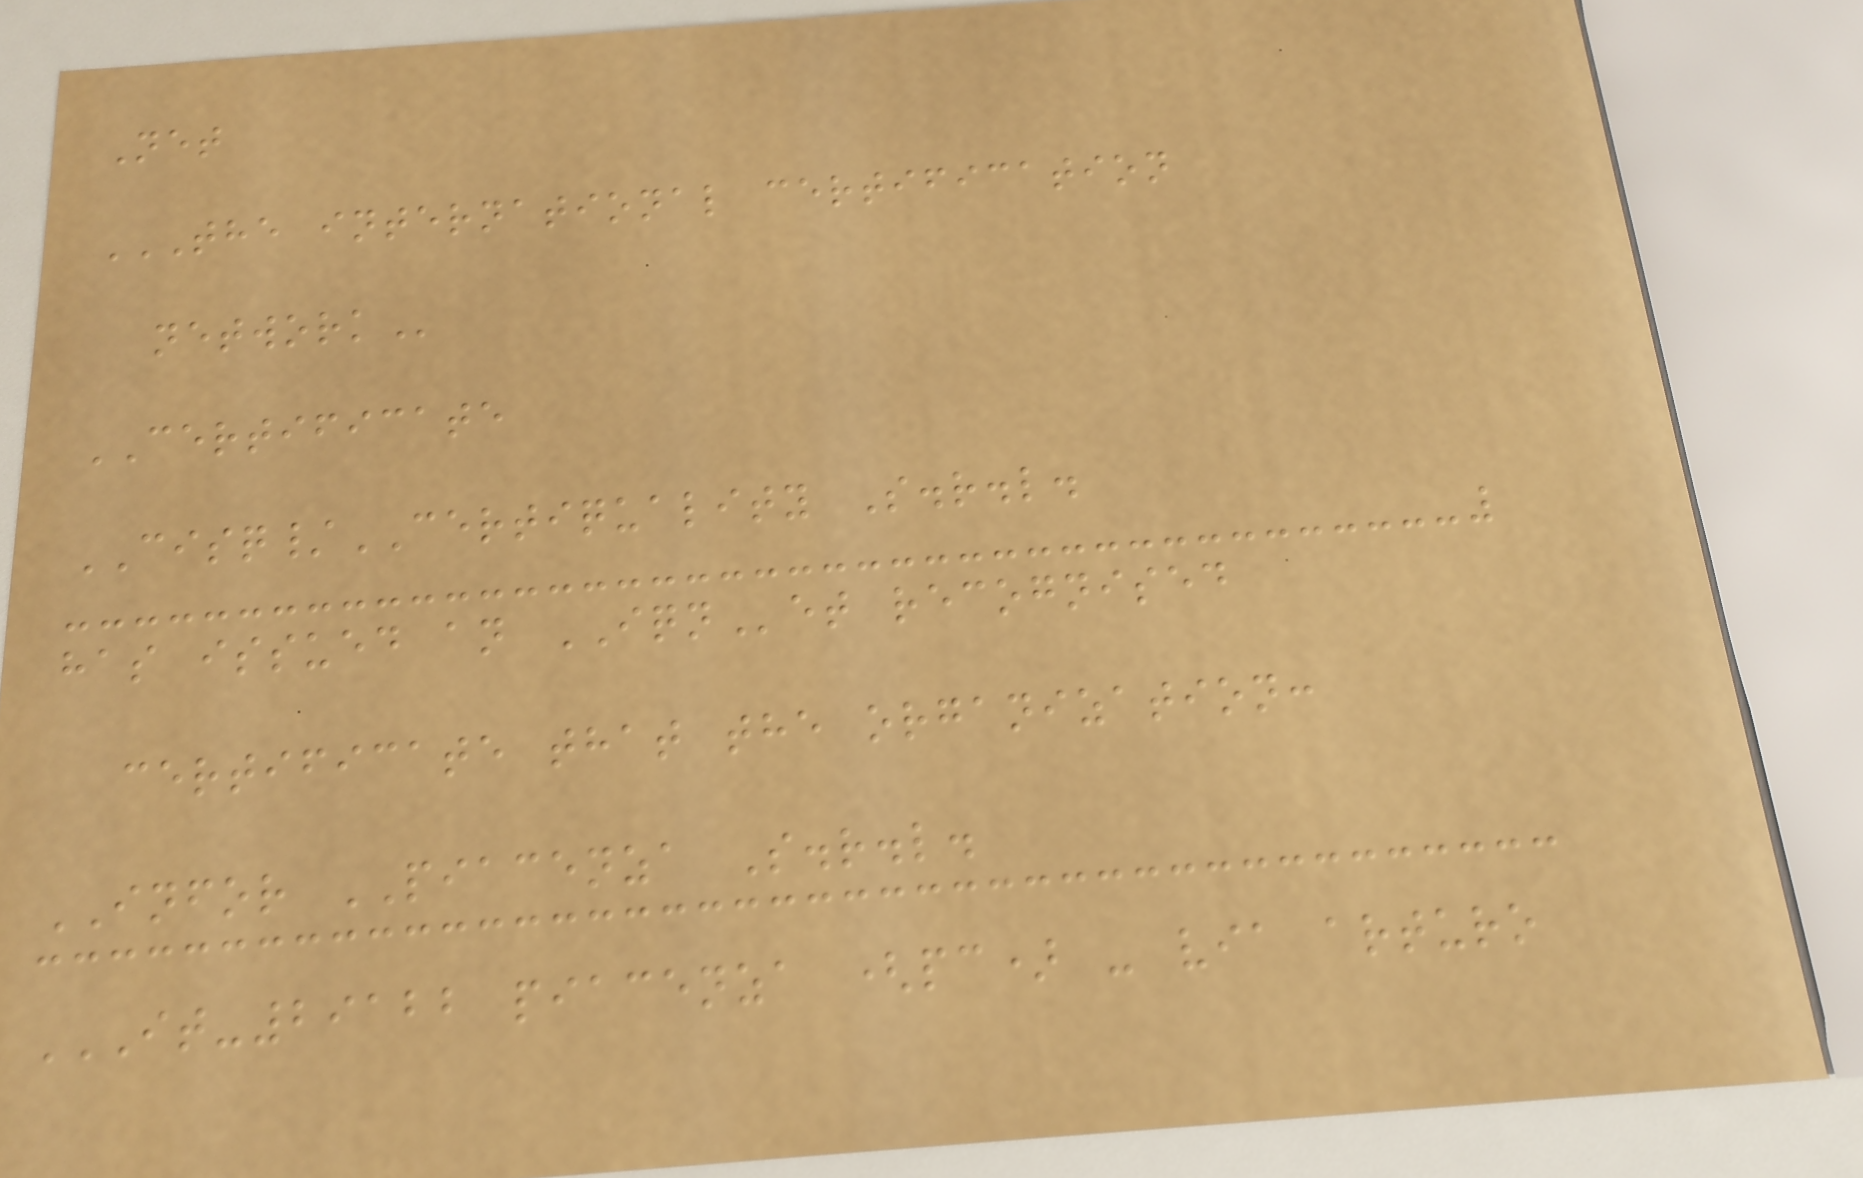Net
THE INTERNATIONAL CERTIFICATION
NETWORK
CERTIFICATE
CISQ/CERTIQUALITY S.r.l.
has issued an IQNet recognised
certificate that the organization:
INFOR PIACENZA S.r.l.
IT-29122 PIACENZA (PC) - VIA ARTURO
